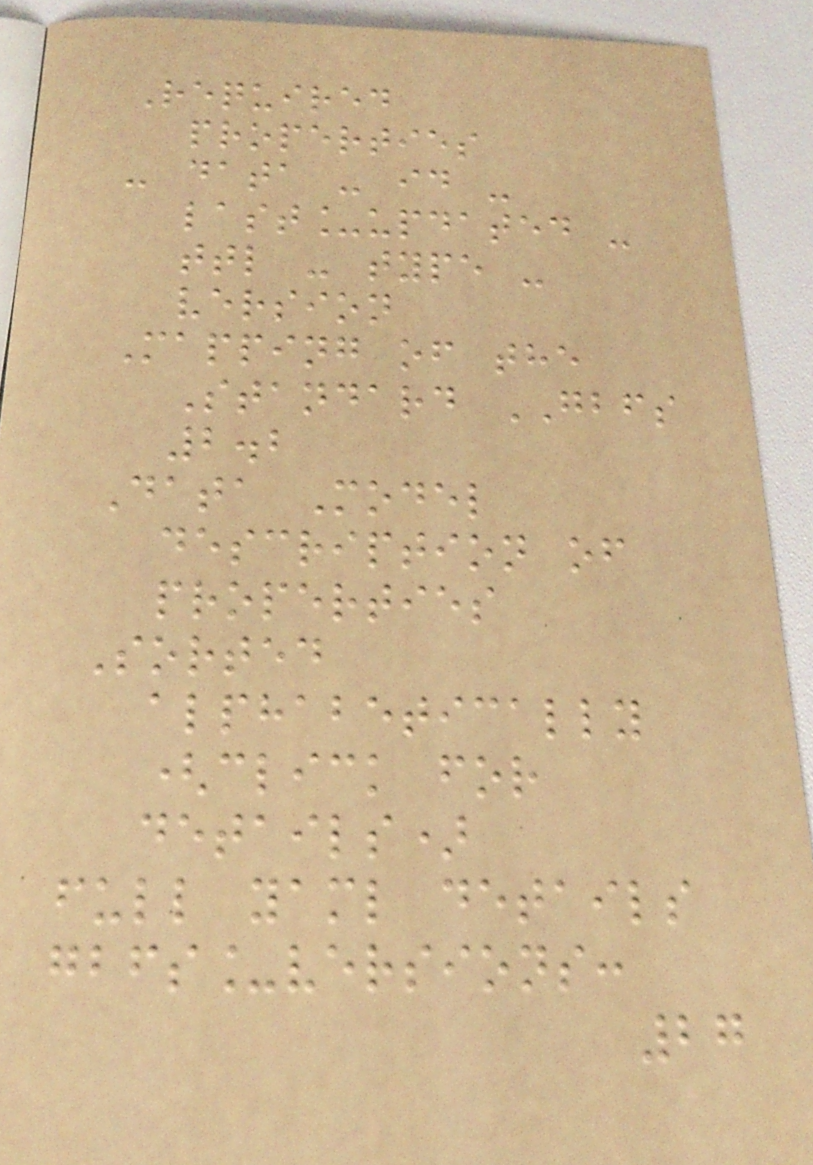Required
properties
- data - id -
last_updated -
ttl - type -
version
Mapping of the
Standard GBFS
2.2
Data Model
description of
properties
Sorted
alphabetically
(click for
details)
full yaml details
gbfs_versions:
27
